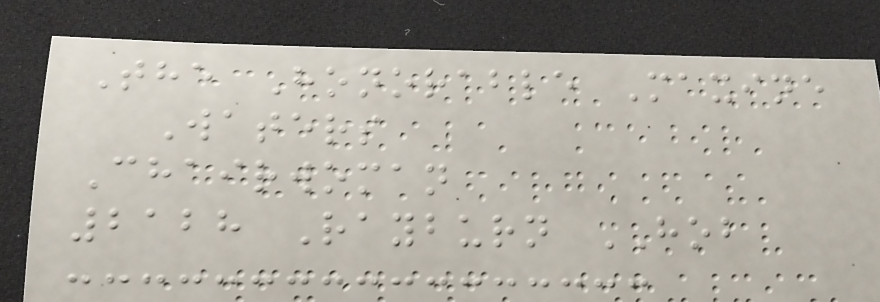The Honorable Maxine
Waters
Chairwoman
2128 Rayburn HOB
